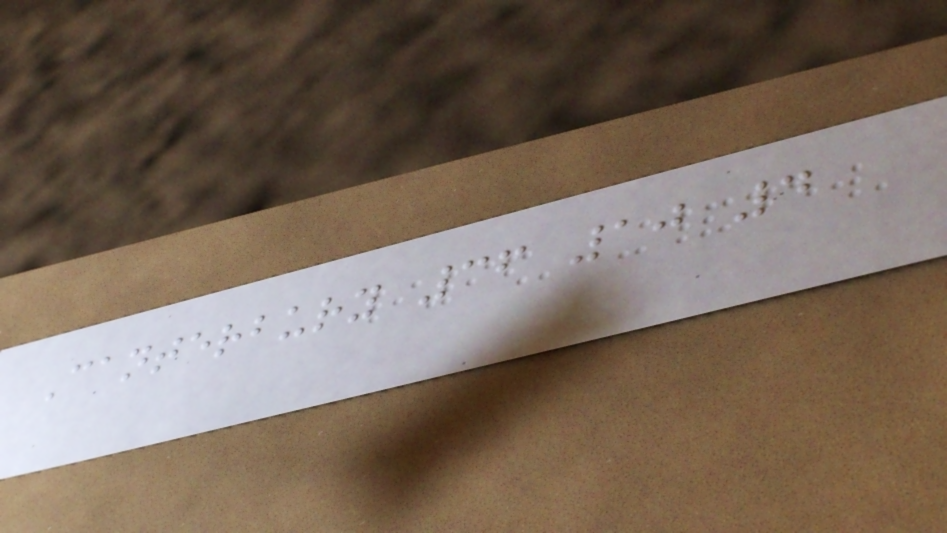Canterbury 36 10 4
